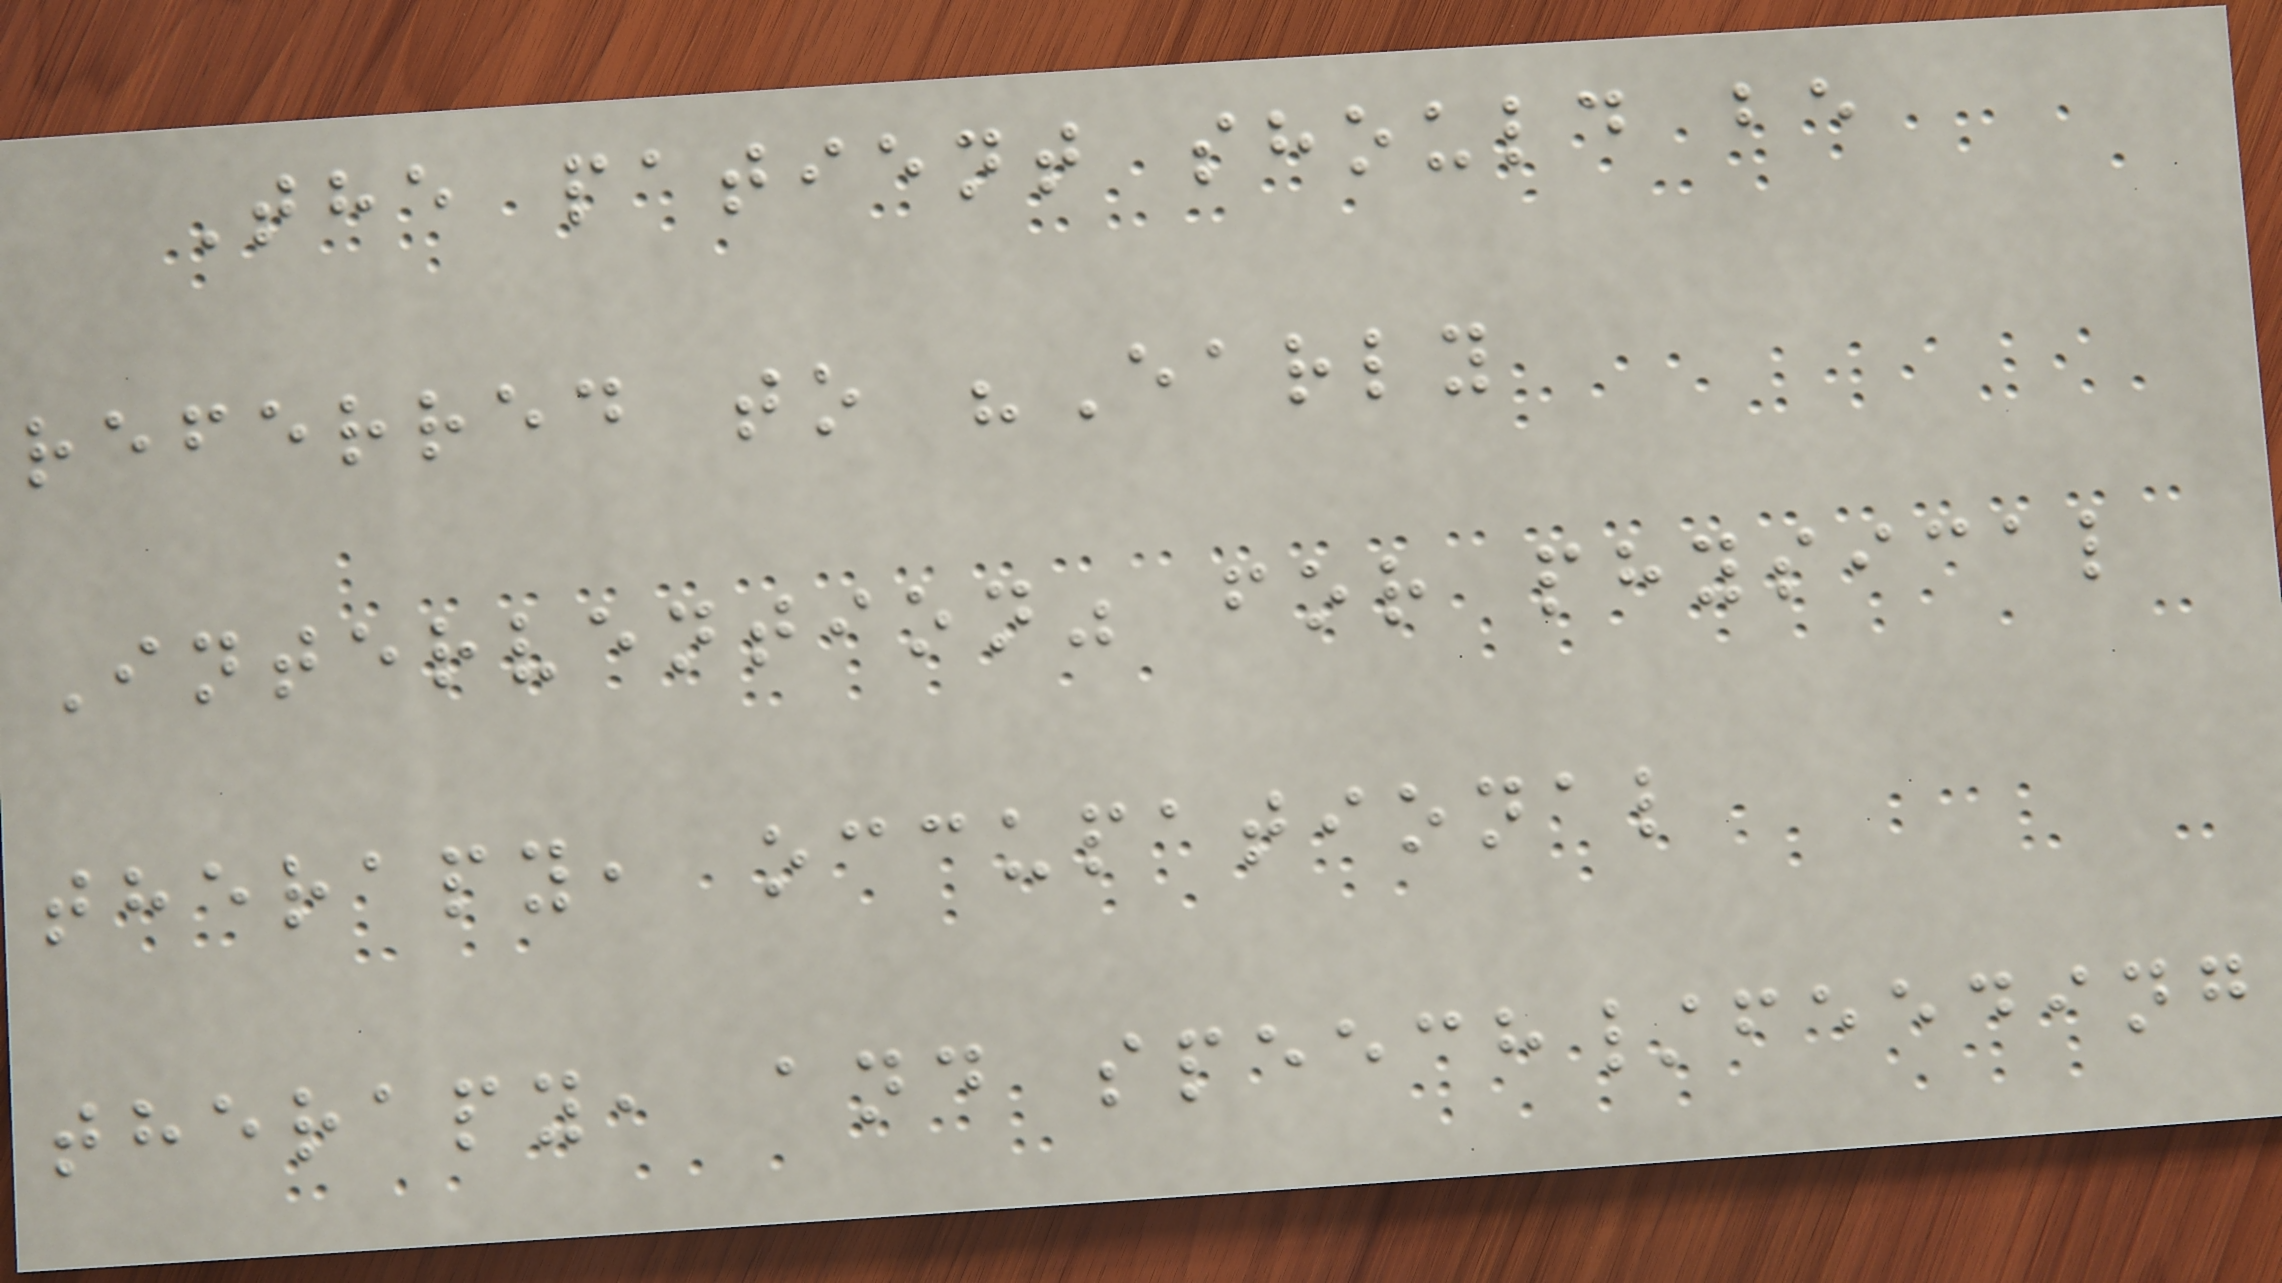The patient should be
referred to "Early
Intervention" for physical
therapy, occupational
therapy, and speech/feeding
